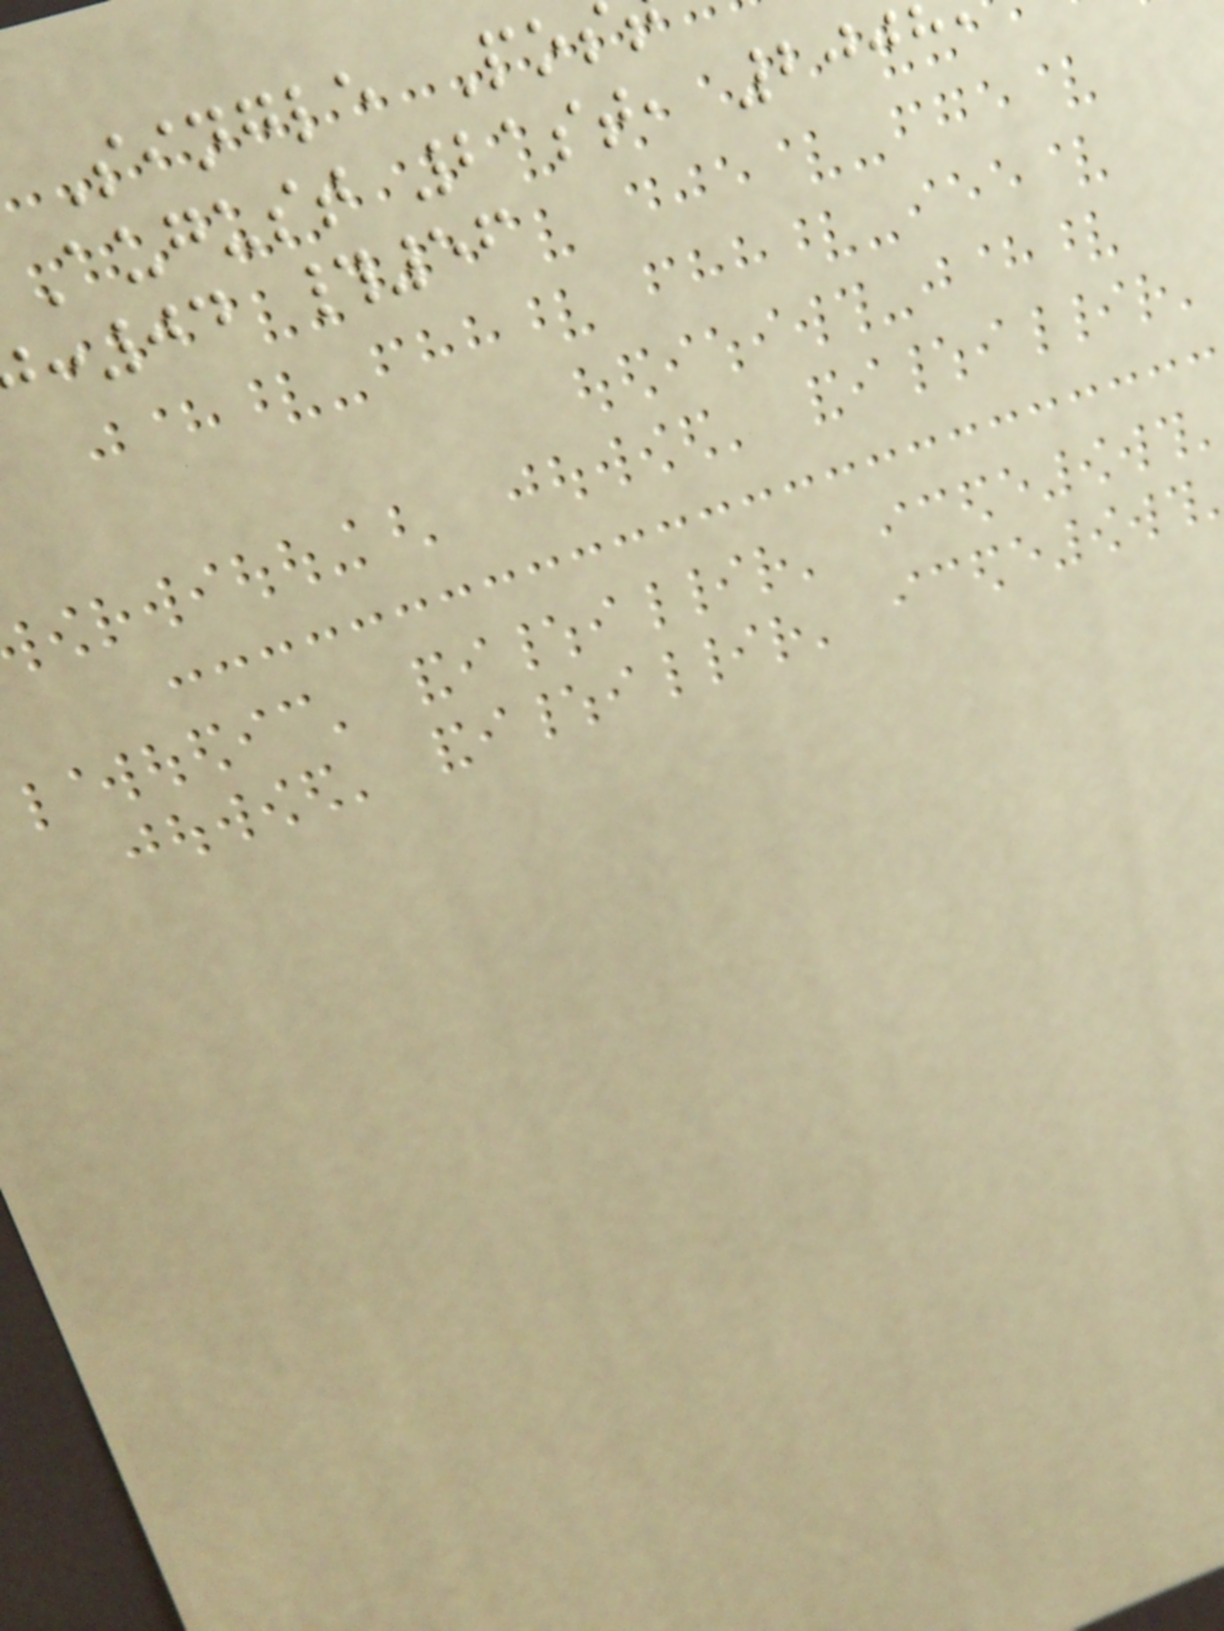Single Po
August 21st, 200
:04 #56
